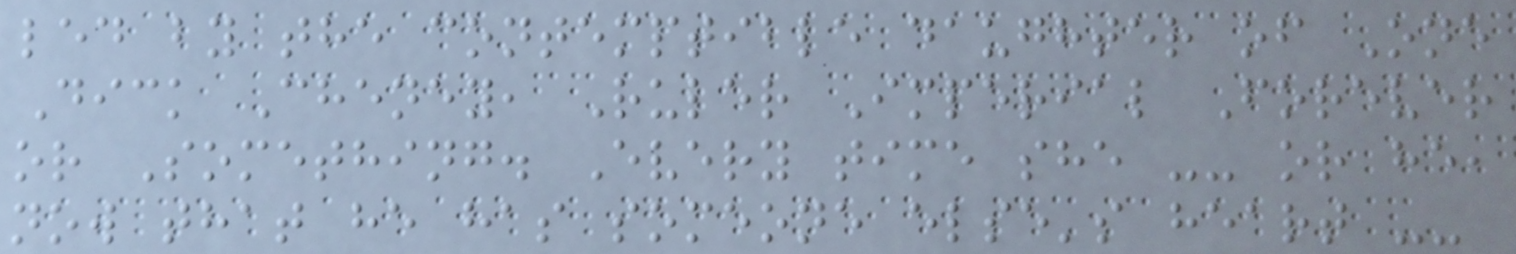led by the contemptible daughter of One
Dick Cheney, Ruler Imperial Forever
or Something. Every time she -- or he,
now that he has someone else's heart --
